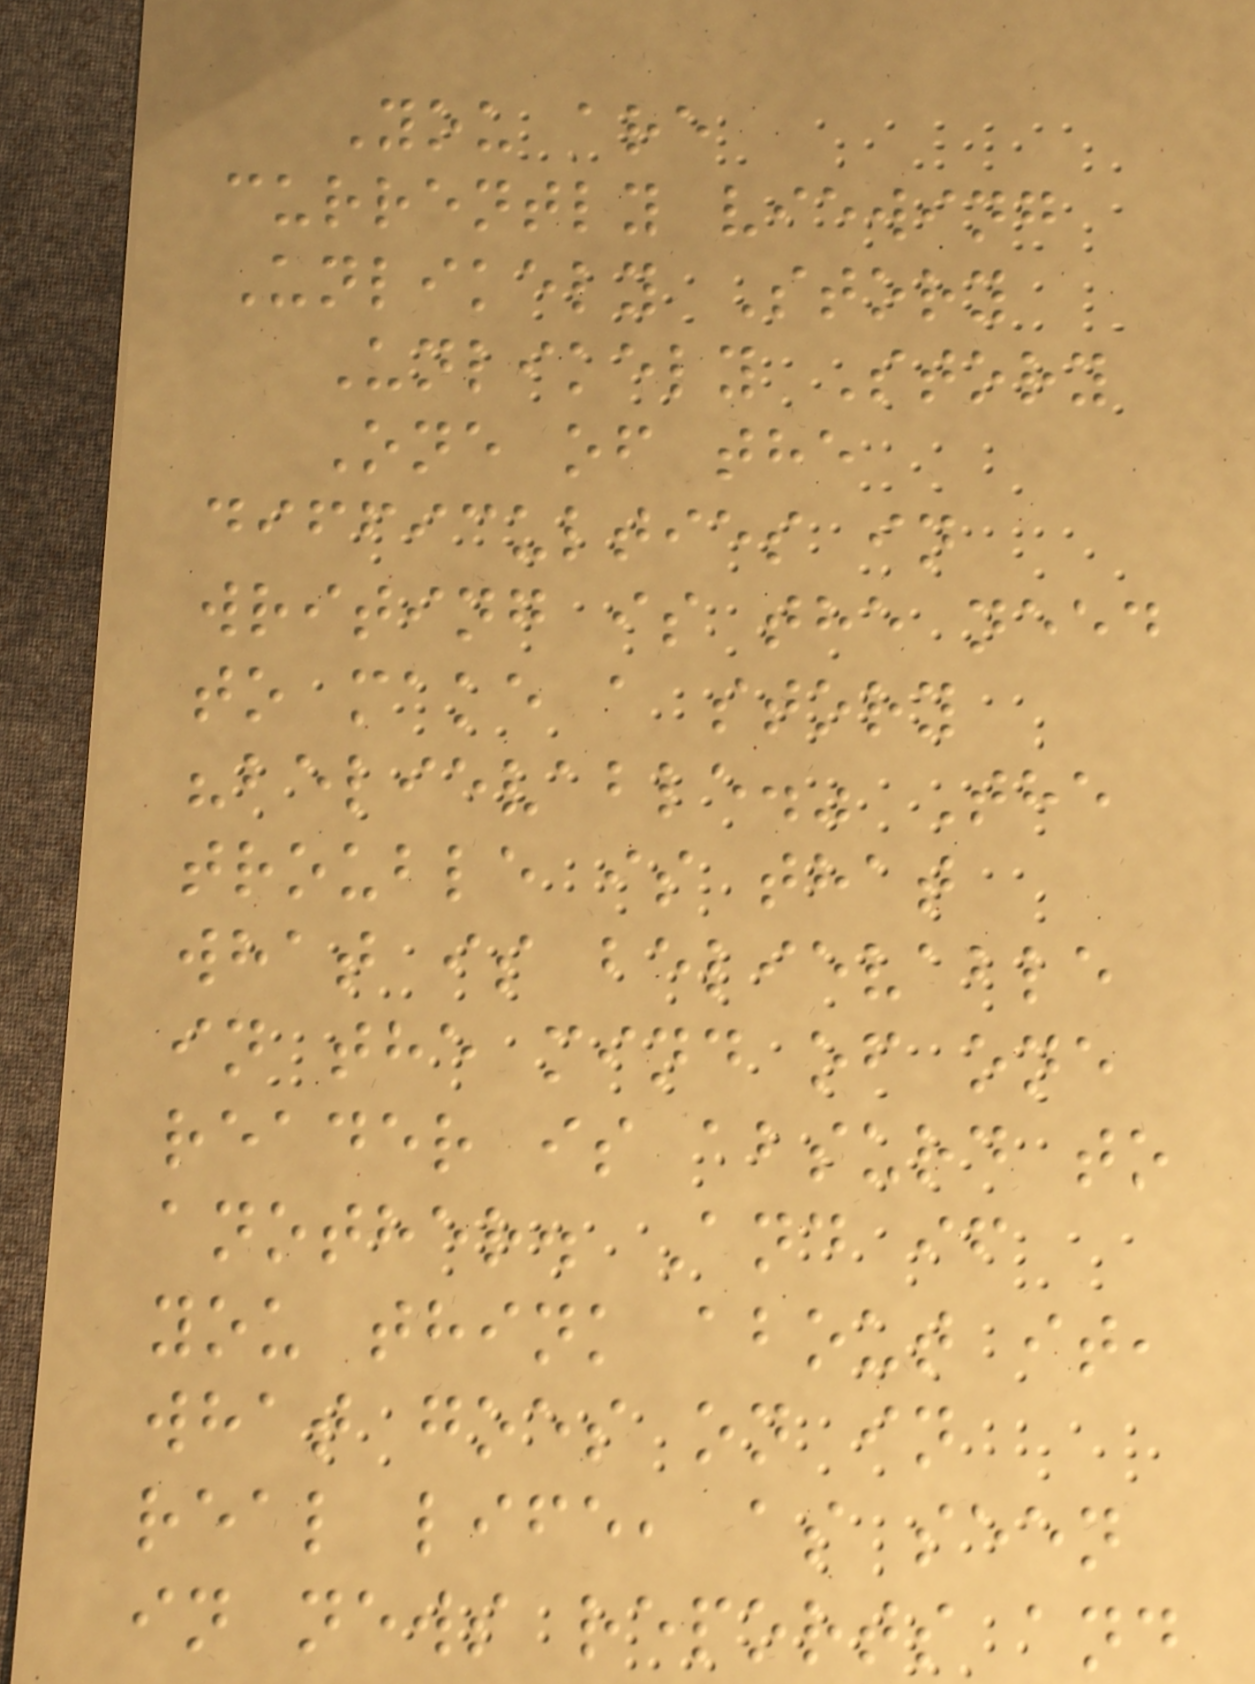You are
currently viewing
Unlikely Story
Unlikely Story
One of the
difficulties in
writing is the need
to make a story
"believable." The
trouble is that
what is believable
in the mind of one
reader is absurd to
another. And if
you think about it,
what goes on in
real life, as seen
in news reports and
